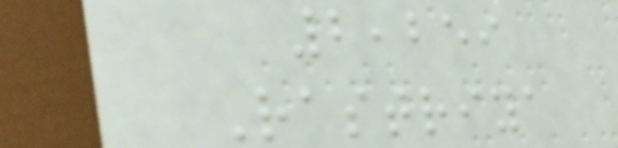2,259
Rastriya
